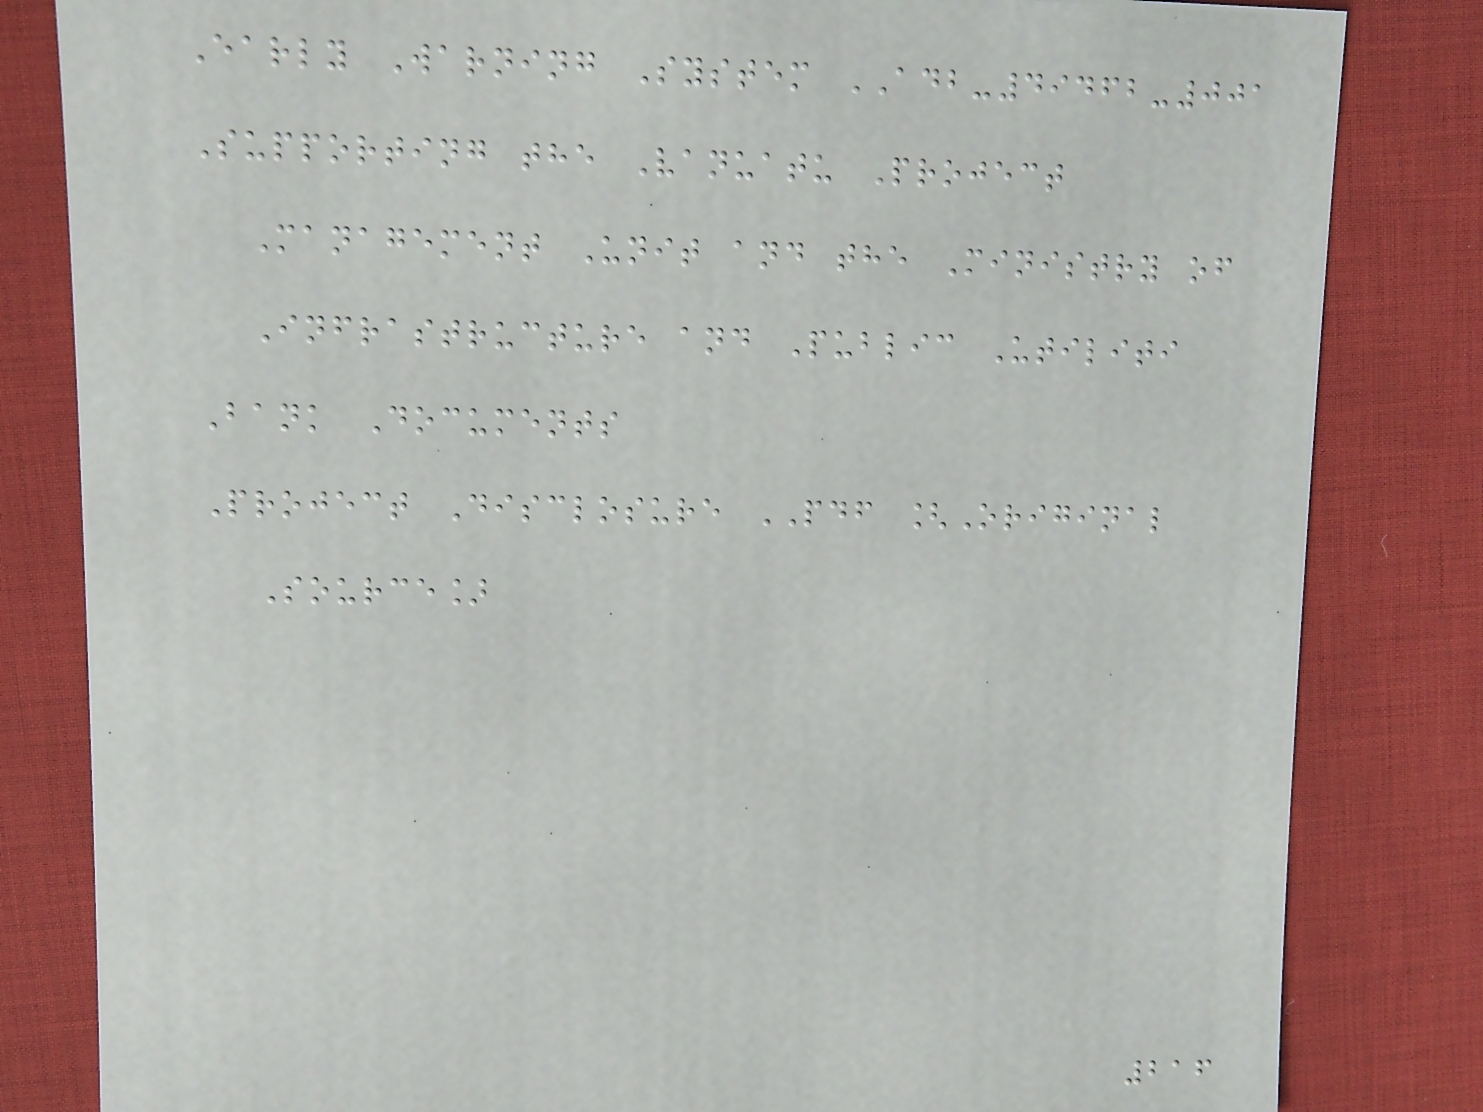Early Warning System ADB-49462-001
Supporting the Vanuatu Project
Management Unit and the Ministry of
Infrastructure and Public Utiliti
Bank Documents
Project Disclosure PDF [Original
Source]
216
